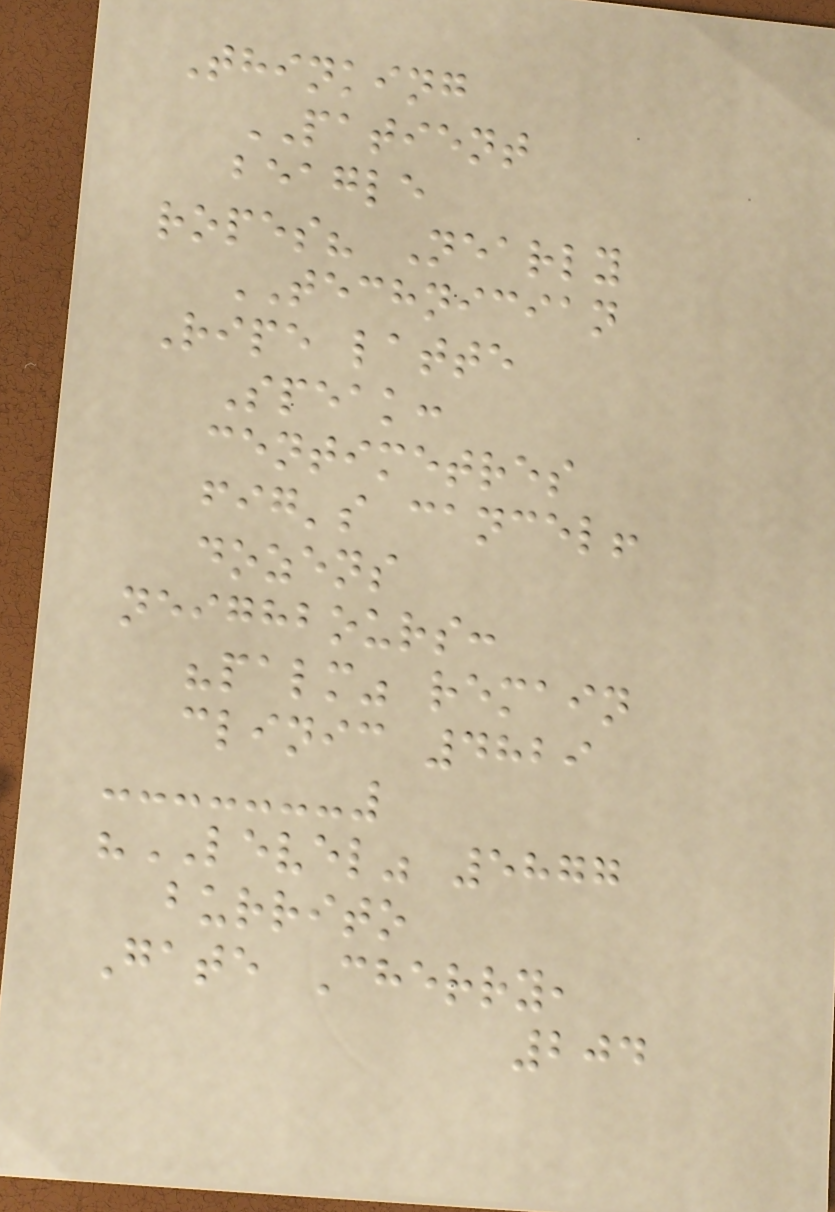Thinking
PATIENT
beagle
ropes? Nearly
TECHNICIAN
Ripe latte
Speak:
centimetres
fig's cancel!
dozens
neighbours:
"palm" remain
clinic 4829
"LEVEL" 5877
burrito
Gate Cherry,
204
